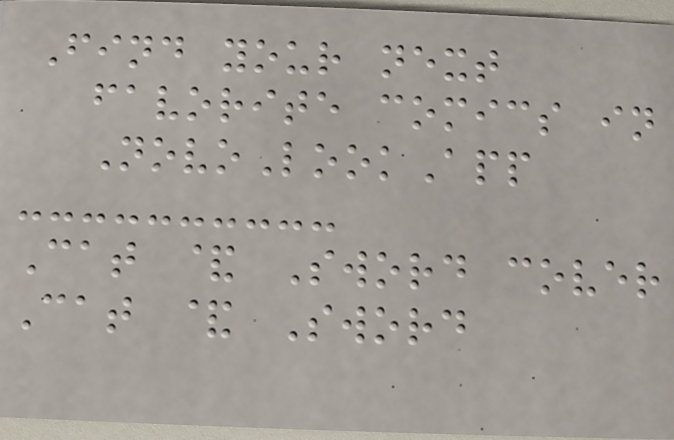Find your next
favorite comics in
NovoLookApp
Cat & Sword cover
Cat & Sword
